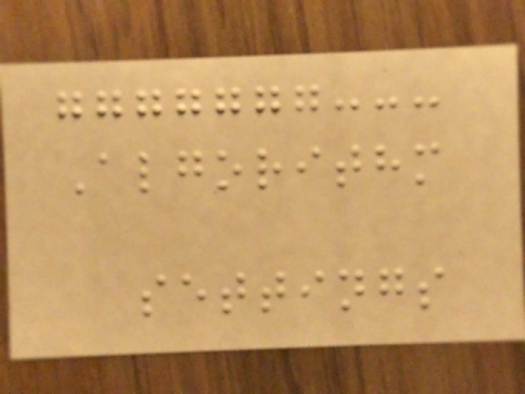Algorithm
settings
